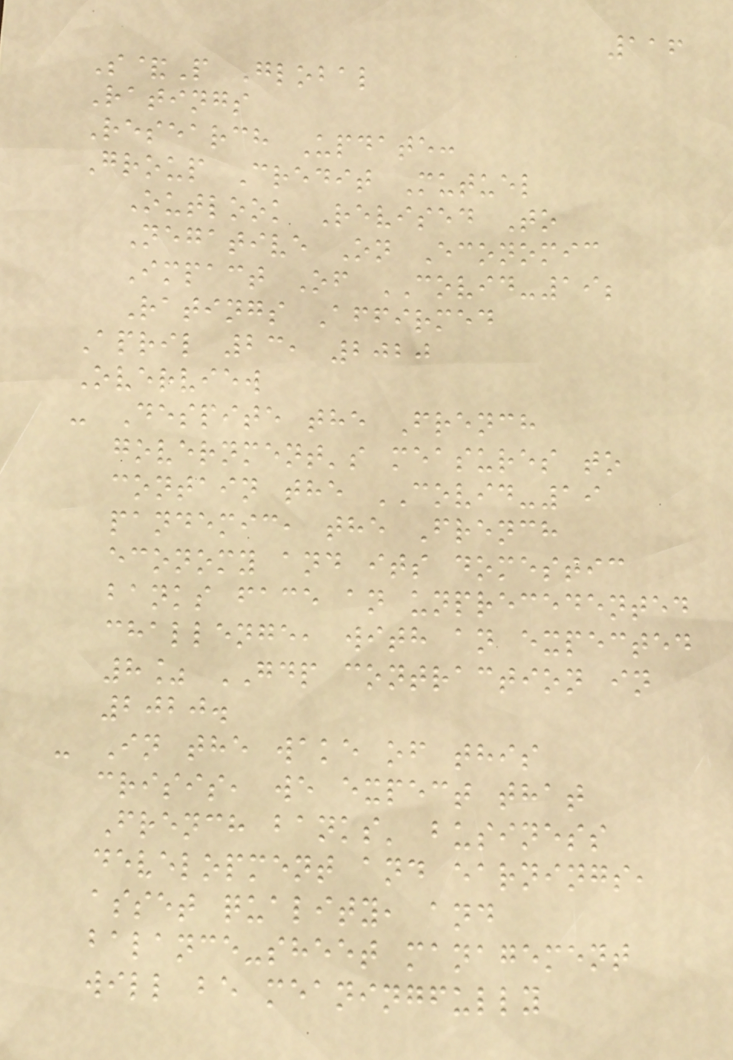116
S&P Global
Ratings
Research Update:
Group Credit Mutuel
Outlook Revised To
Negative On Economic
Impact Of COVID-19;
Ratings Affirmed
April 23, 2020
Overview
- Despite the French
government's measures to
contain the COVID-19
pandemic, the French
economy and its domestic
banks face an unprecedented
challenge, with an expected
8% GDP contraction in
2020.
- In the wake of this
crisis, we expect that
French banks' business
development and earnings,
asset quality, and
balance-sheet management
will be meaningfully
